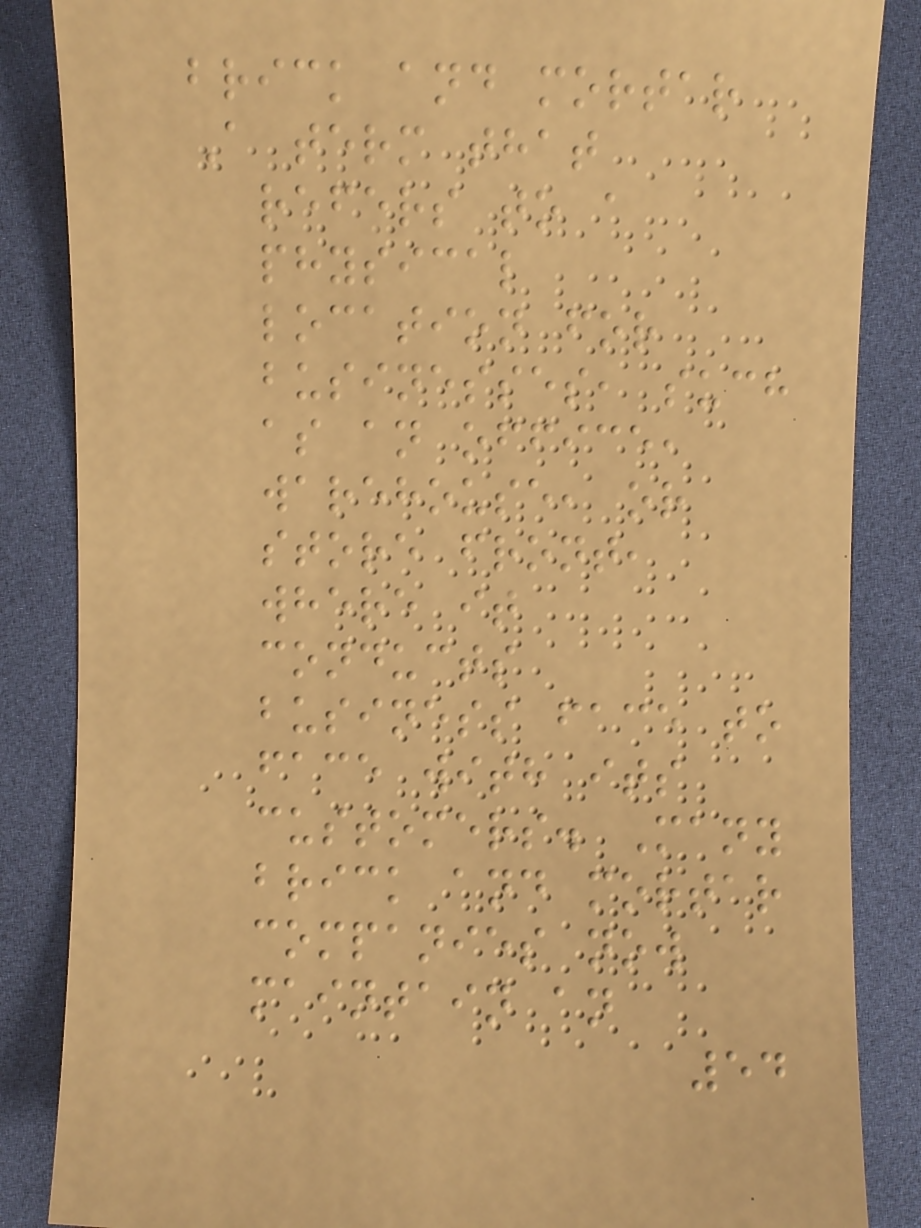brick and mortar
A term that
refers to a
physical
location for
businesses, such
as an office,
warehouse, or
store front,
where it
conducts
business face to
face with its
customers. Many
brick and mortar
companies now
maintain an
54
